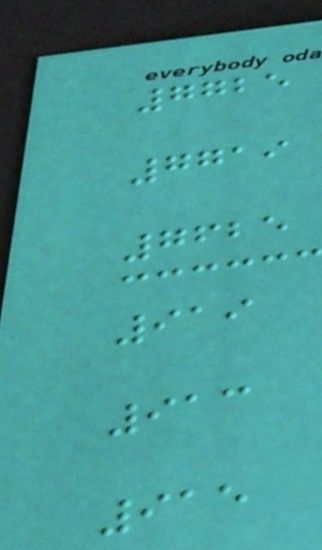7725
7719
7625
919
913
915
